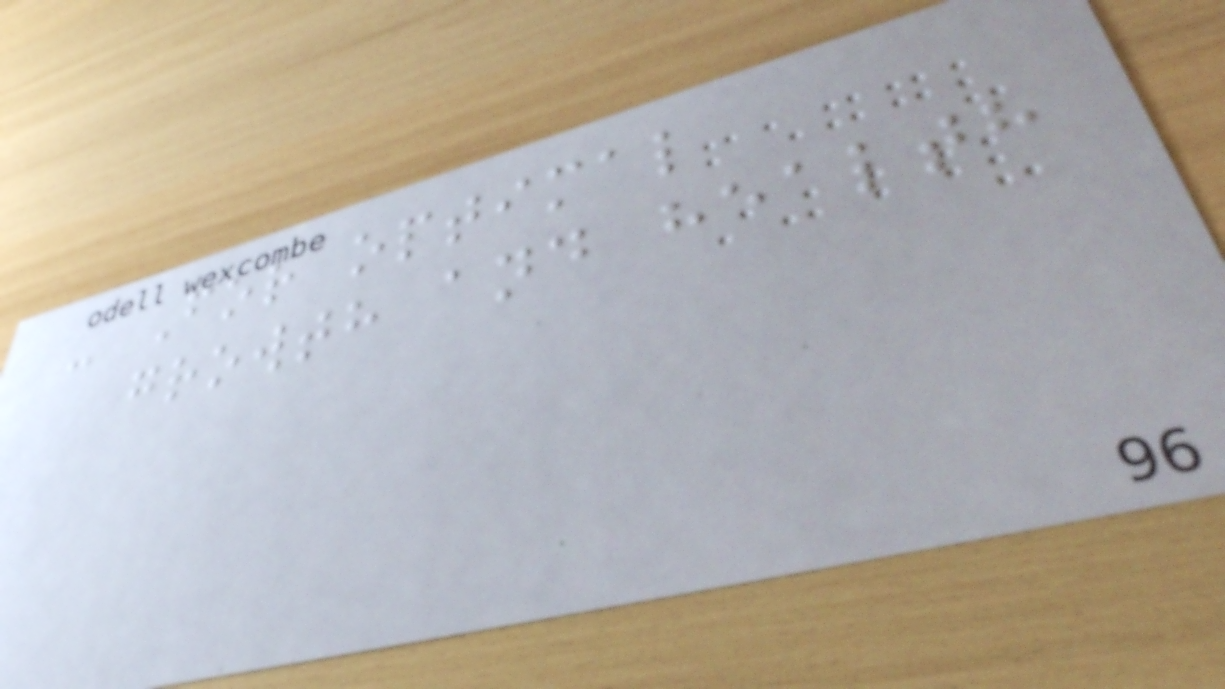- For optimal
growth and health
